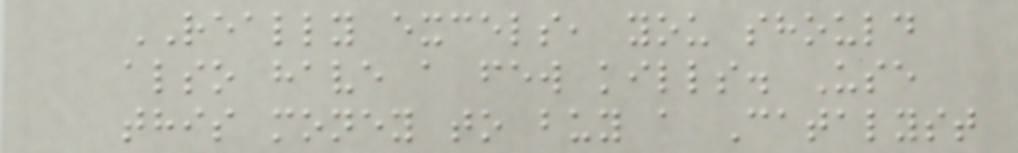REALLY excels, you should
also have a few kills. Use
this money to buy a Catalyst
